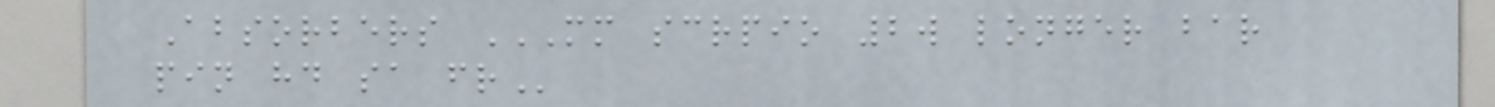Absorbers MM SCRPIO 2W LONGER BAR
PIN HD SA FR
